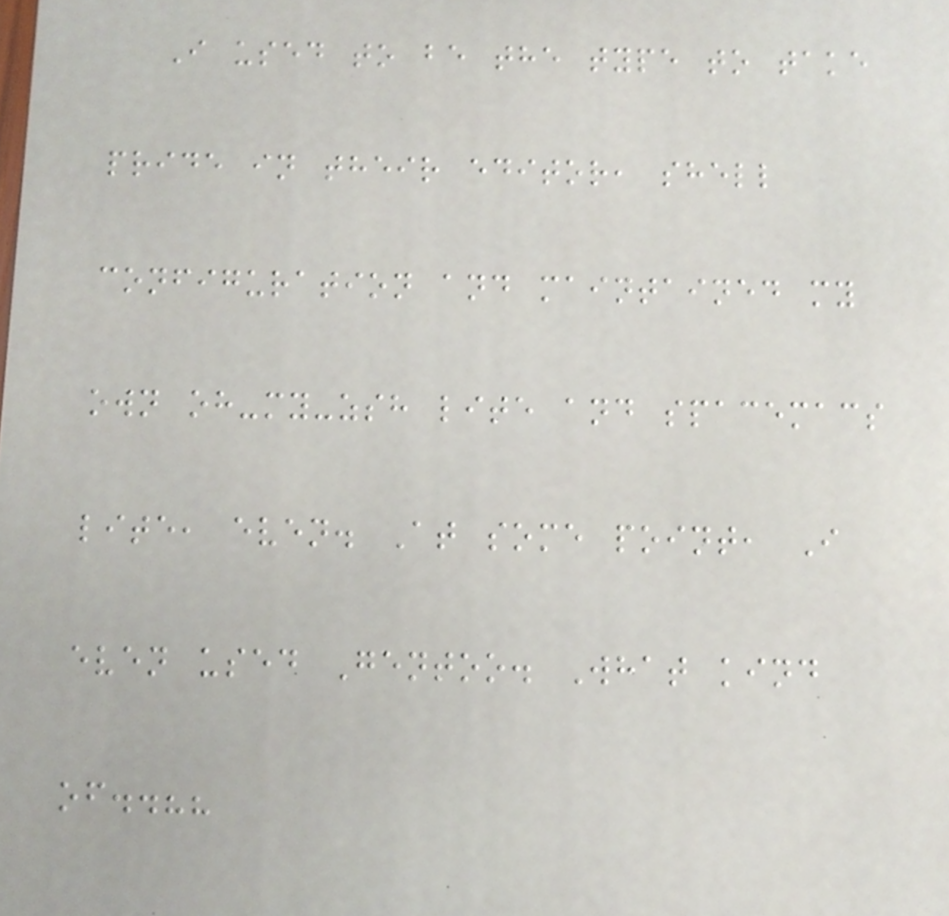I used to be the type to take
pride in their editor, shell
configuration and maintained my
own oh-my-zsh lite and spacemacs
lite, even. At some point, I
even used Gentoo. What kind
of..??
